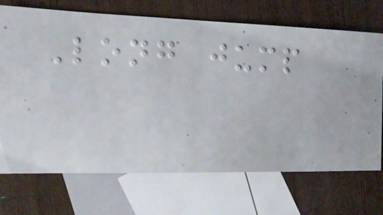Long jump
